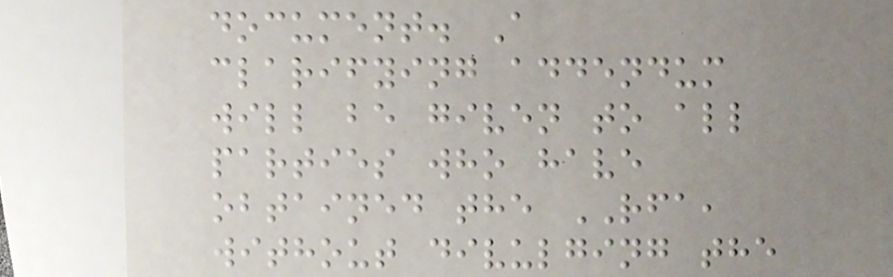document. A
clarifying addendum
will be given to all
parties who have
obtained the RFA,
without divulging the
